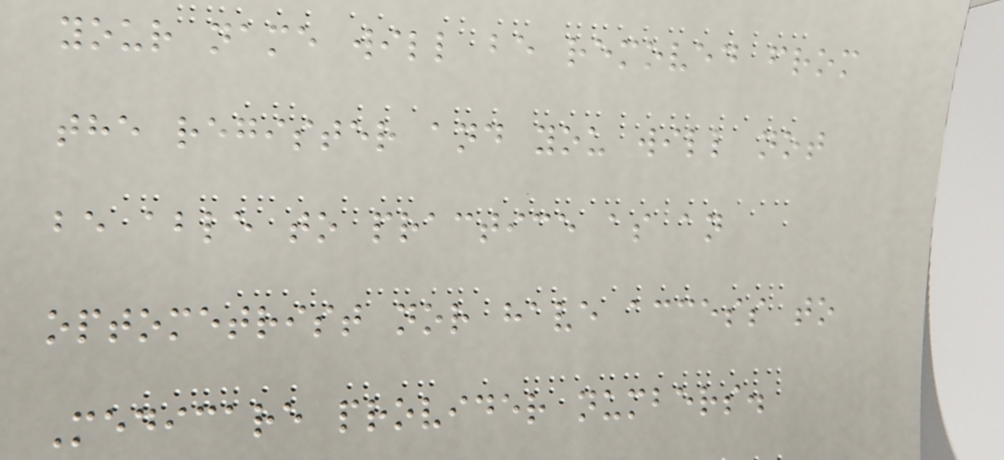your name will be removed from
the register and you will not
be able to practice as an
optometrist nor have access to
Medicare provider numbers.
